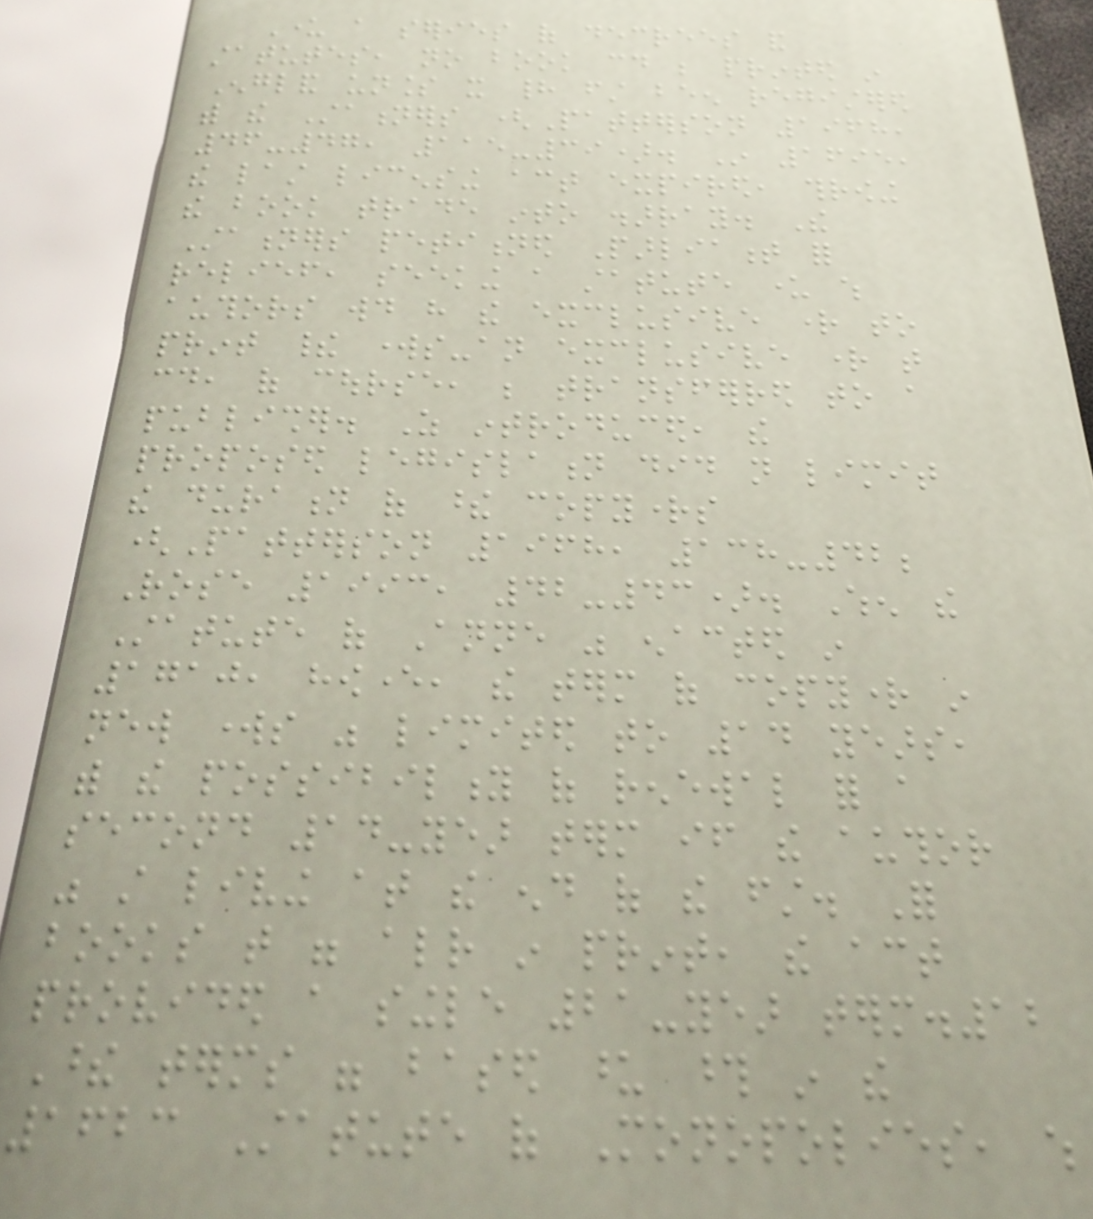Under a series of decrees and
statutes, no book could be printed in
England unless it had first been registered
with the Stationers (Patterson 1968,
46-47, 115-39). In 1695,
the last licensing act expired, throwing
the book trade into disarray. The
Stationers petitioned Parliament for
relief, seeking a statute under which
authors would have the exclusive right to
print their works-an exclusive right that
could, of course, be transferred to a
publisher. As introduced, the
proposed legislation did not limit
the duration of these copyrights
(Patterson 1968, 138-42;
Rose 1993, 42-43). When the
Statute of Anne was enacted in
1710, however, the term of copyright in
new works was limited to 14 years,
with the possibility of renewal for a
second 14-year term if the author
was still living at the end of the first. For
books that were already in print, the act
provided a single 21-year term.12
These terms were based upon those in the
1623 Statute of Monopolies, which
